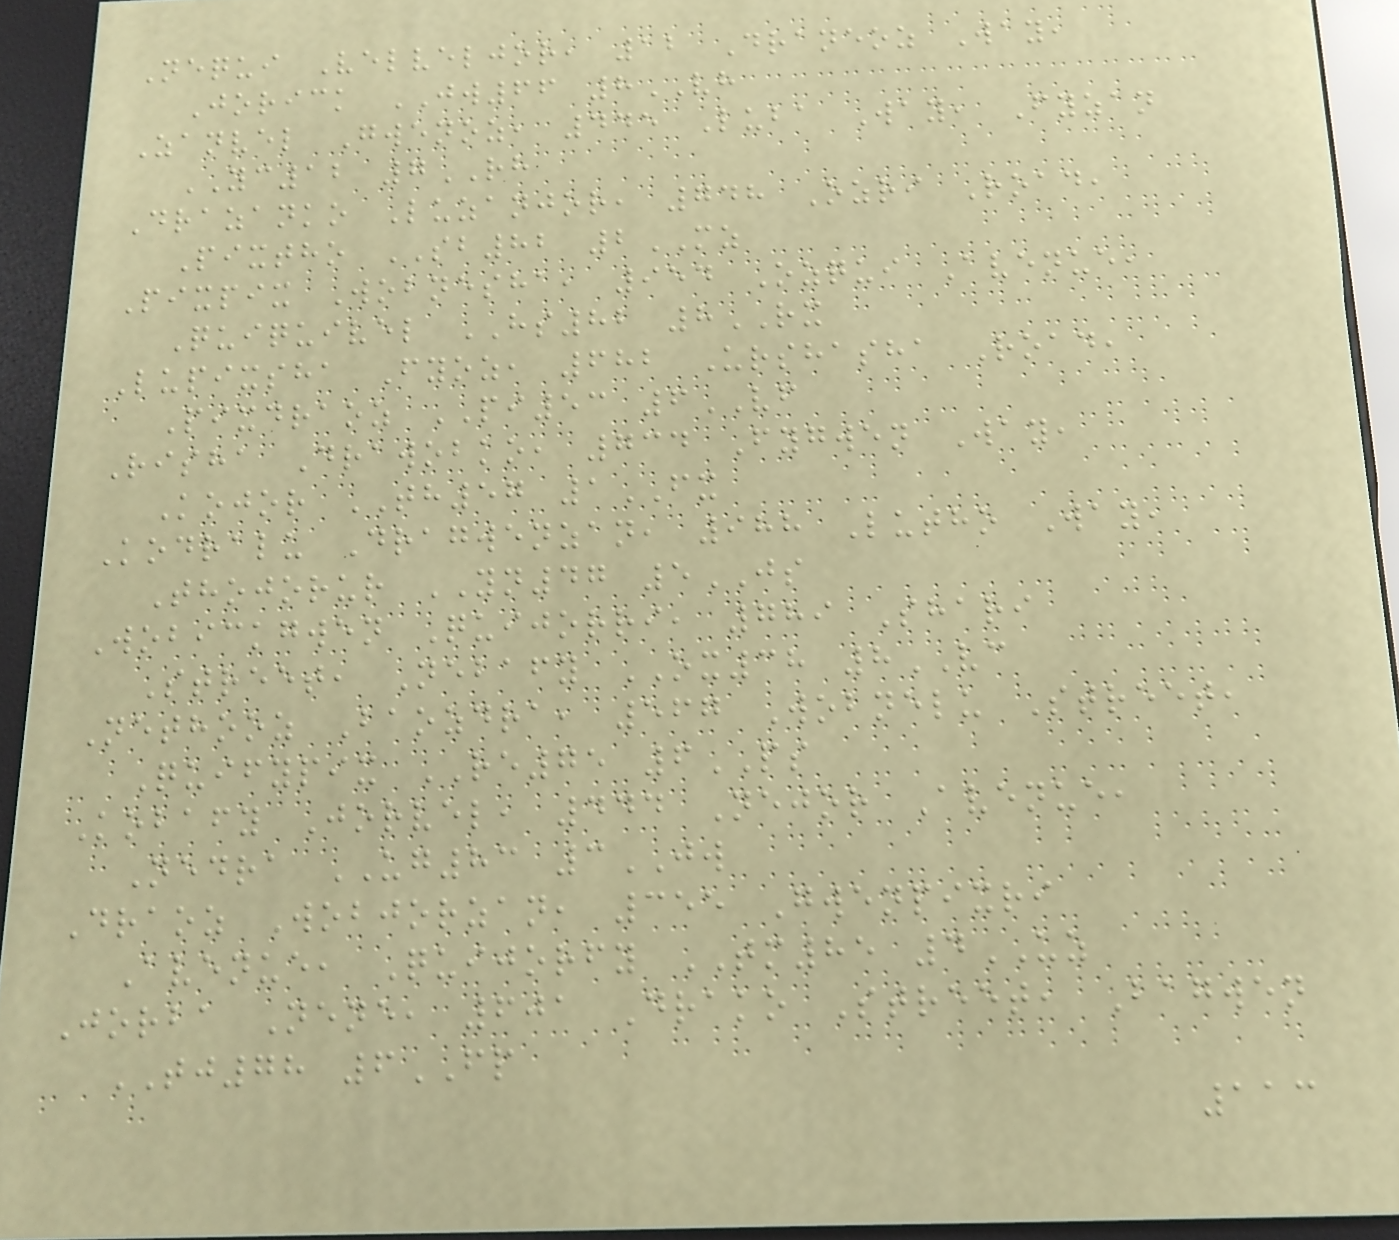Nequi Velveljor, 12 Draneoz Way,
Jorick JW66 8VH
Zanvel Gwenoz, 445 Luba Way, Fyzan
YC12 7RH
Drazanko Luzanjor, 748 Ozri Road,
Pixtho SB82 2MZ
Pixpix Wobnesha, 954 Ozqui Avenue,
Quiquivel HS82 8RX
Lupixsha Fyoz, 682 Urshasha Road,
Pixdraoz PI53 6VF
Risha Drawobko, 734 Fygwen Way,
Kojor TH57 1FX
Kodralu Dragwenzan, 988 Lutho Way,
Thojorur YN47 5JS
Wobickgwen Quijorri, 789 Shari
Street, Nebafy OX38 8VC
Nethooz Baozdra, 567 Wobnelu Street,
Quifypix RE75 6PS
Kobafy Jorvel, 444 Nejor Avenue,
Nedra UG83 3JW
Draoz Wobjorzan, 355 Gwenpixri
Avenue, Quijorfy TM85 4UZ
Jorba Nene, 601 Drako Street, Bagwen
TJ78 6FP
113
